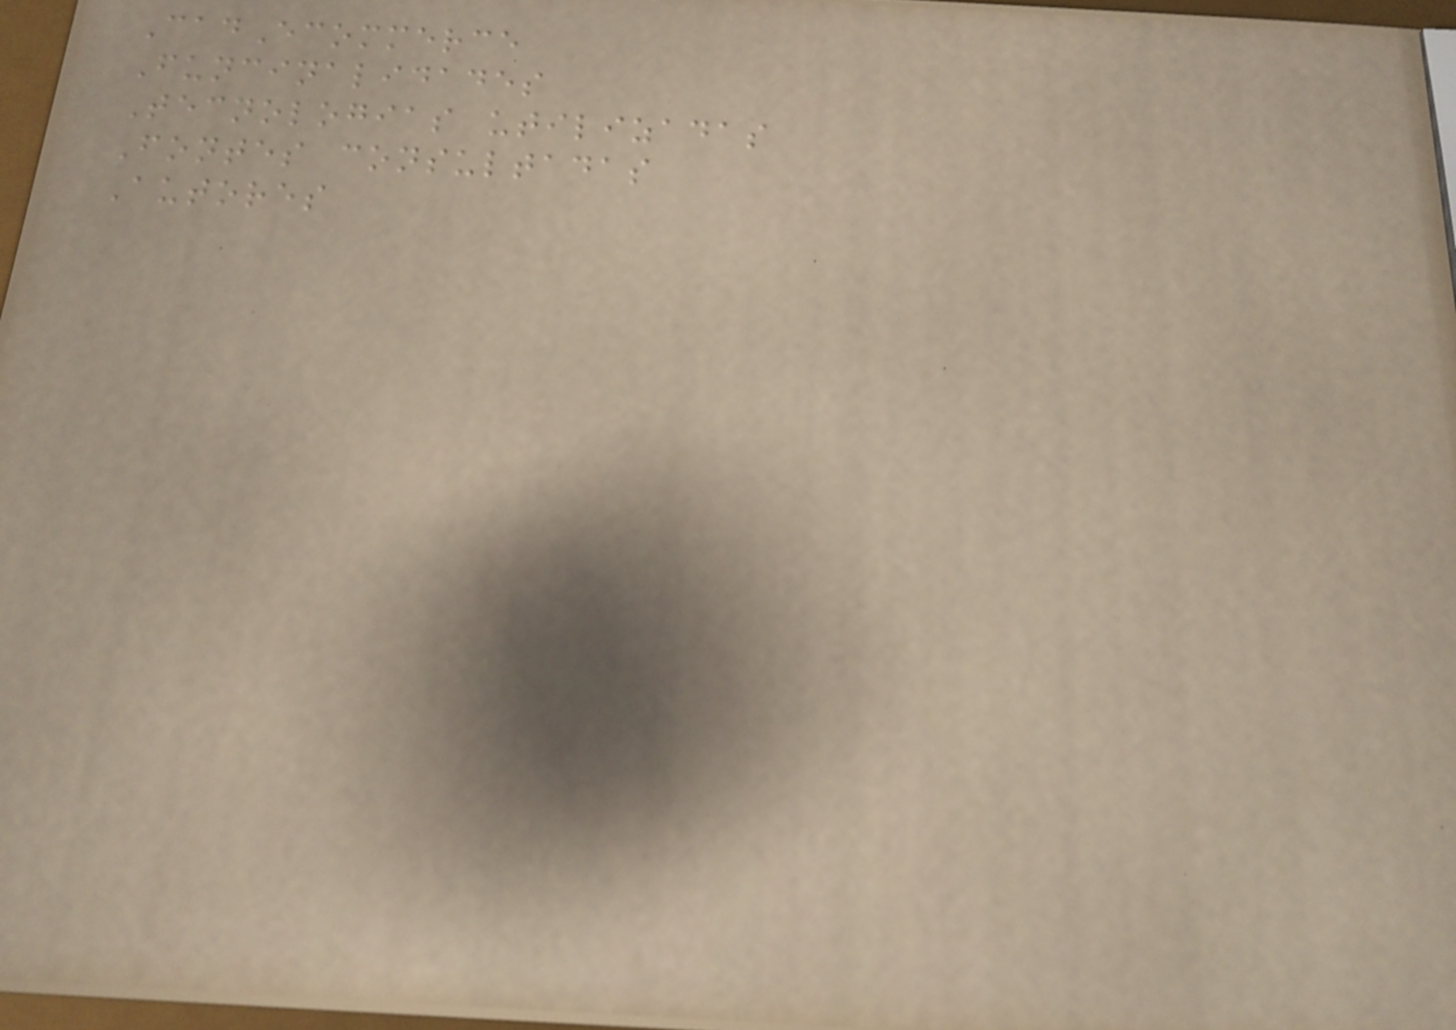CadEcommerce
Funcinalidades
Tecnologias utilizadas
Fontes consultadas
Autores
